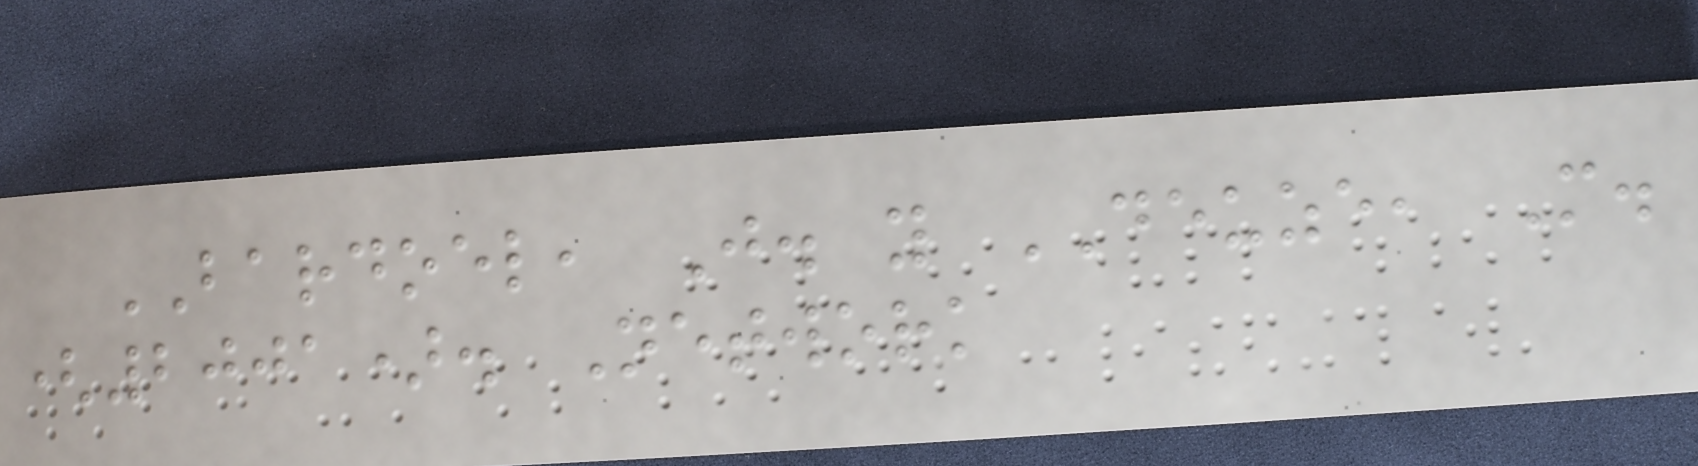BARDOEL, J. y DEUZE, M.
(2001). Network
